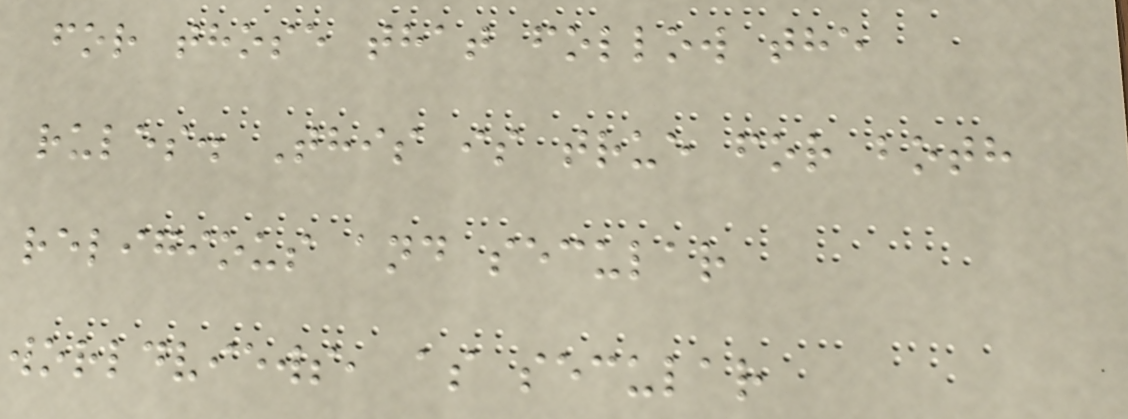for those that follow the
rules. This is true for both
religious and secular
worldviews, as secular
